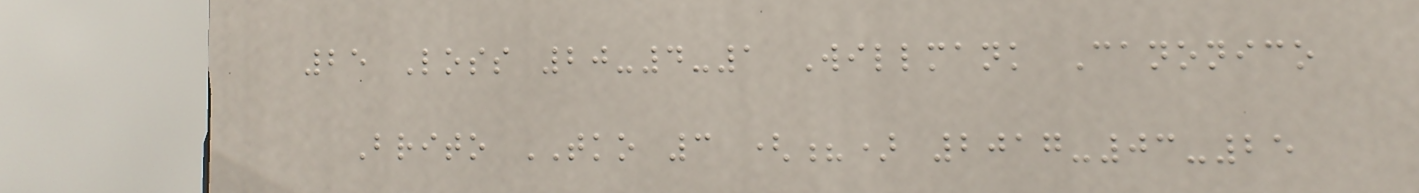25 Loss 20-4-1 Willmank Canonico
Brito TKO 3 (?) 2017-03-25
